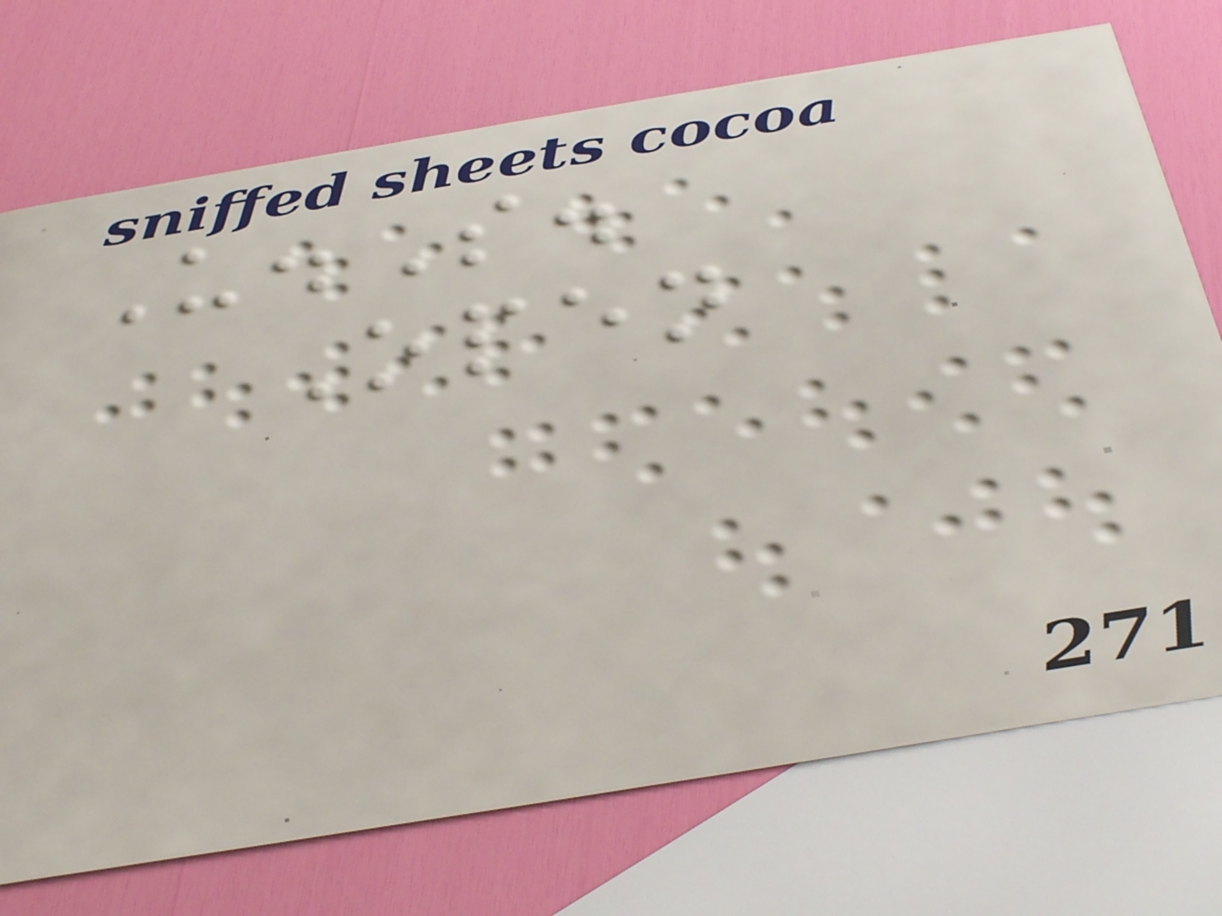U.S.
Open
